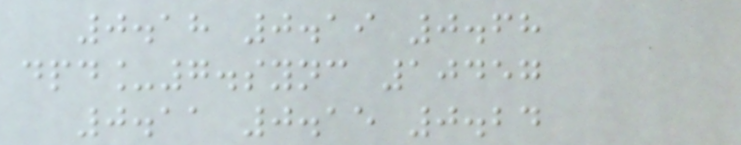0.18 0.19 0.68
dpd_7.sync 10457
0.11 0.15 0.24
